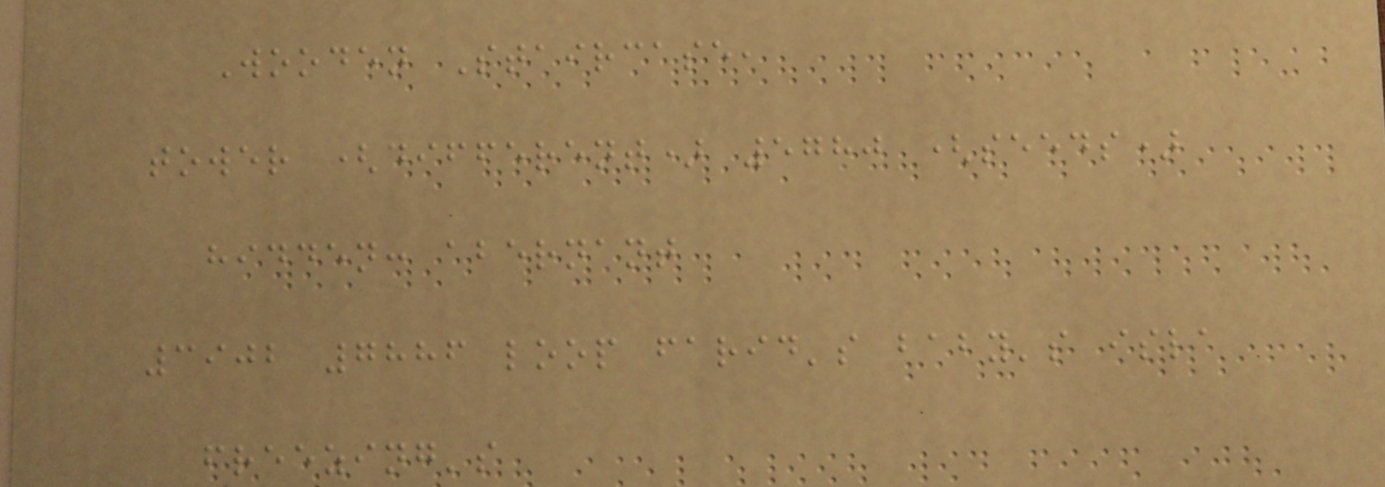Wooden Staircase,
tower (different) 5780 (seeds)
hidden: abernant
3902 7886 loop farid's baby's isla
freezing's
